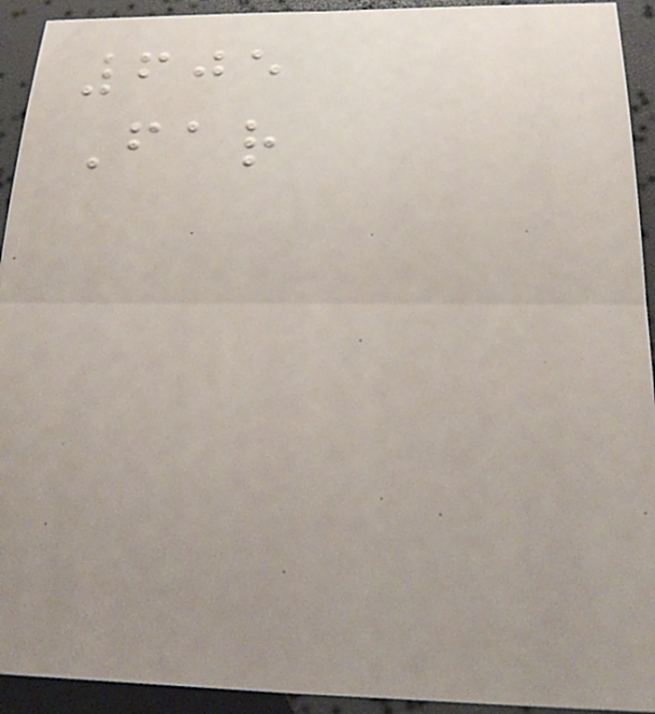605
Far
